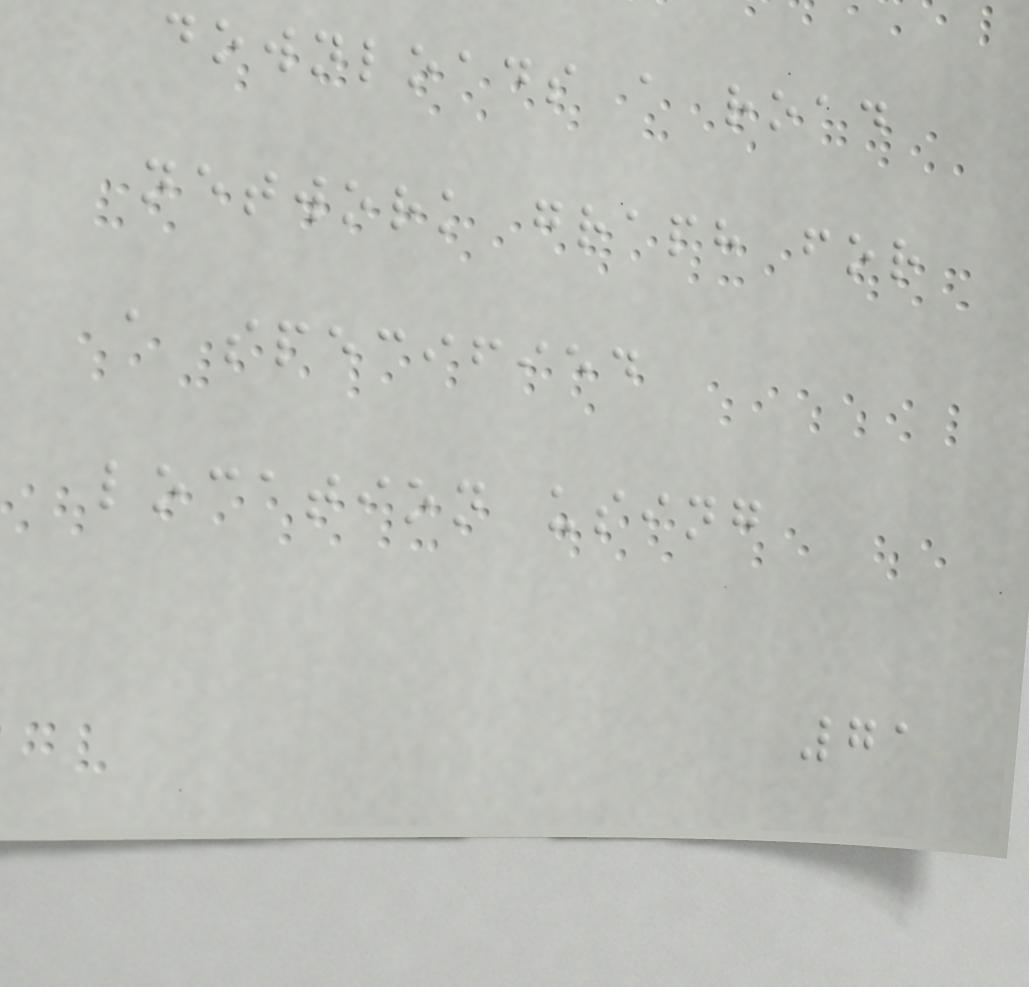downloads a road
network graph for
a specified
location using
71
